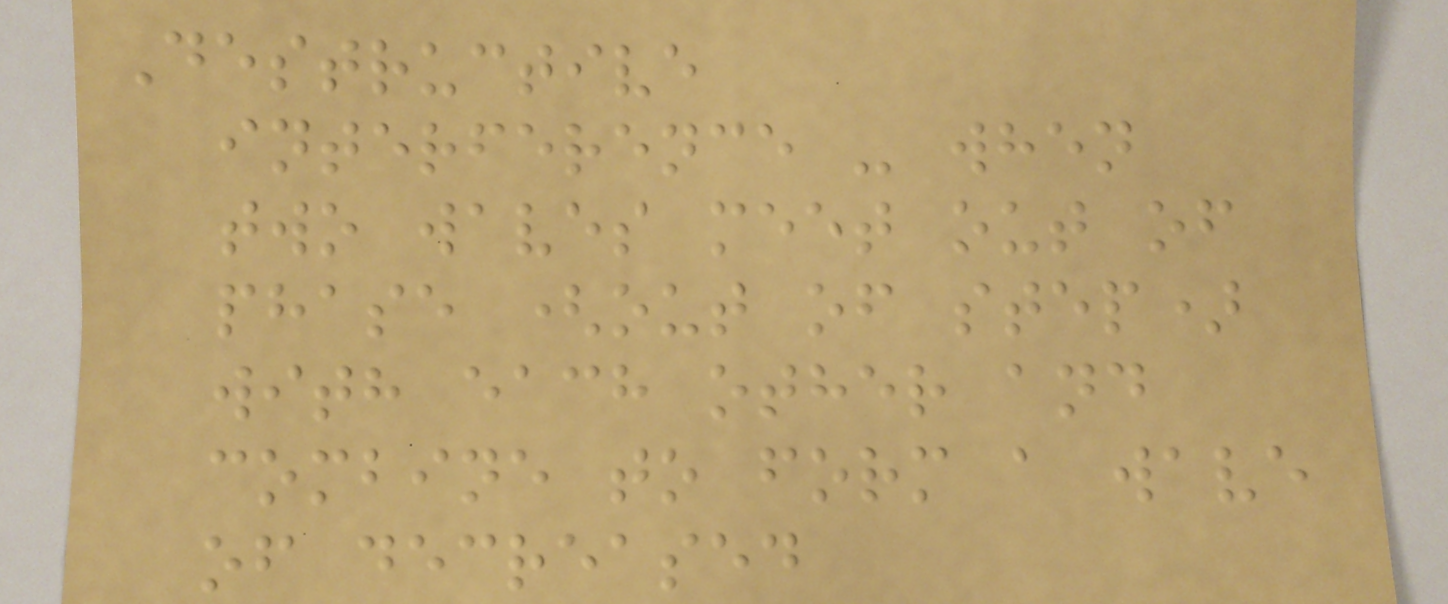Destructive
interference - when
two waves meet out of
phase (out of step)
with each other and
combine to form a wave
of decreased
